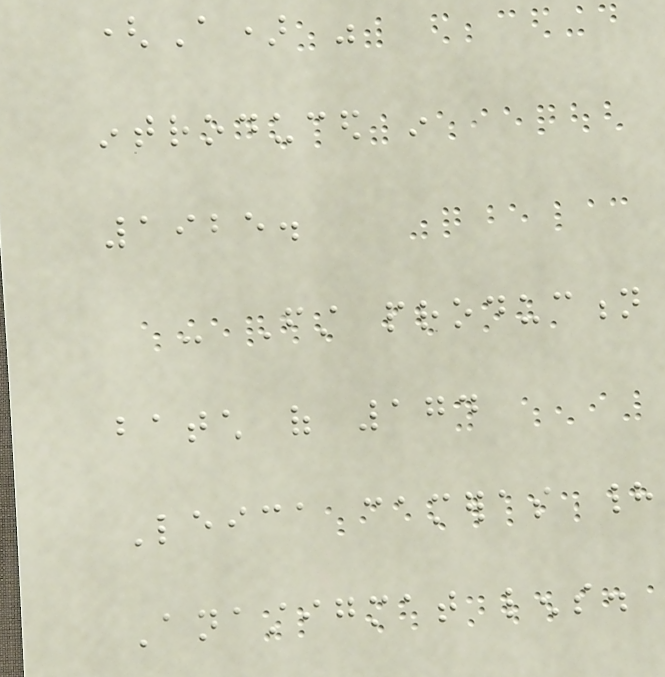(A) was
introduced in
1925.
- First production
batch of 174
Leica cameras had
Anastigmat lens.
